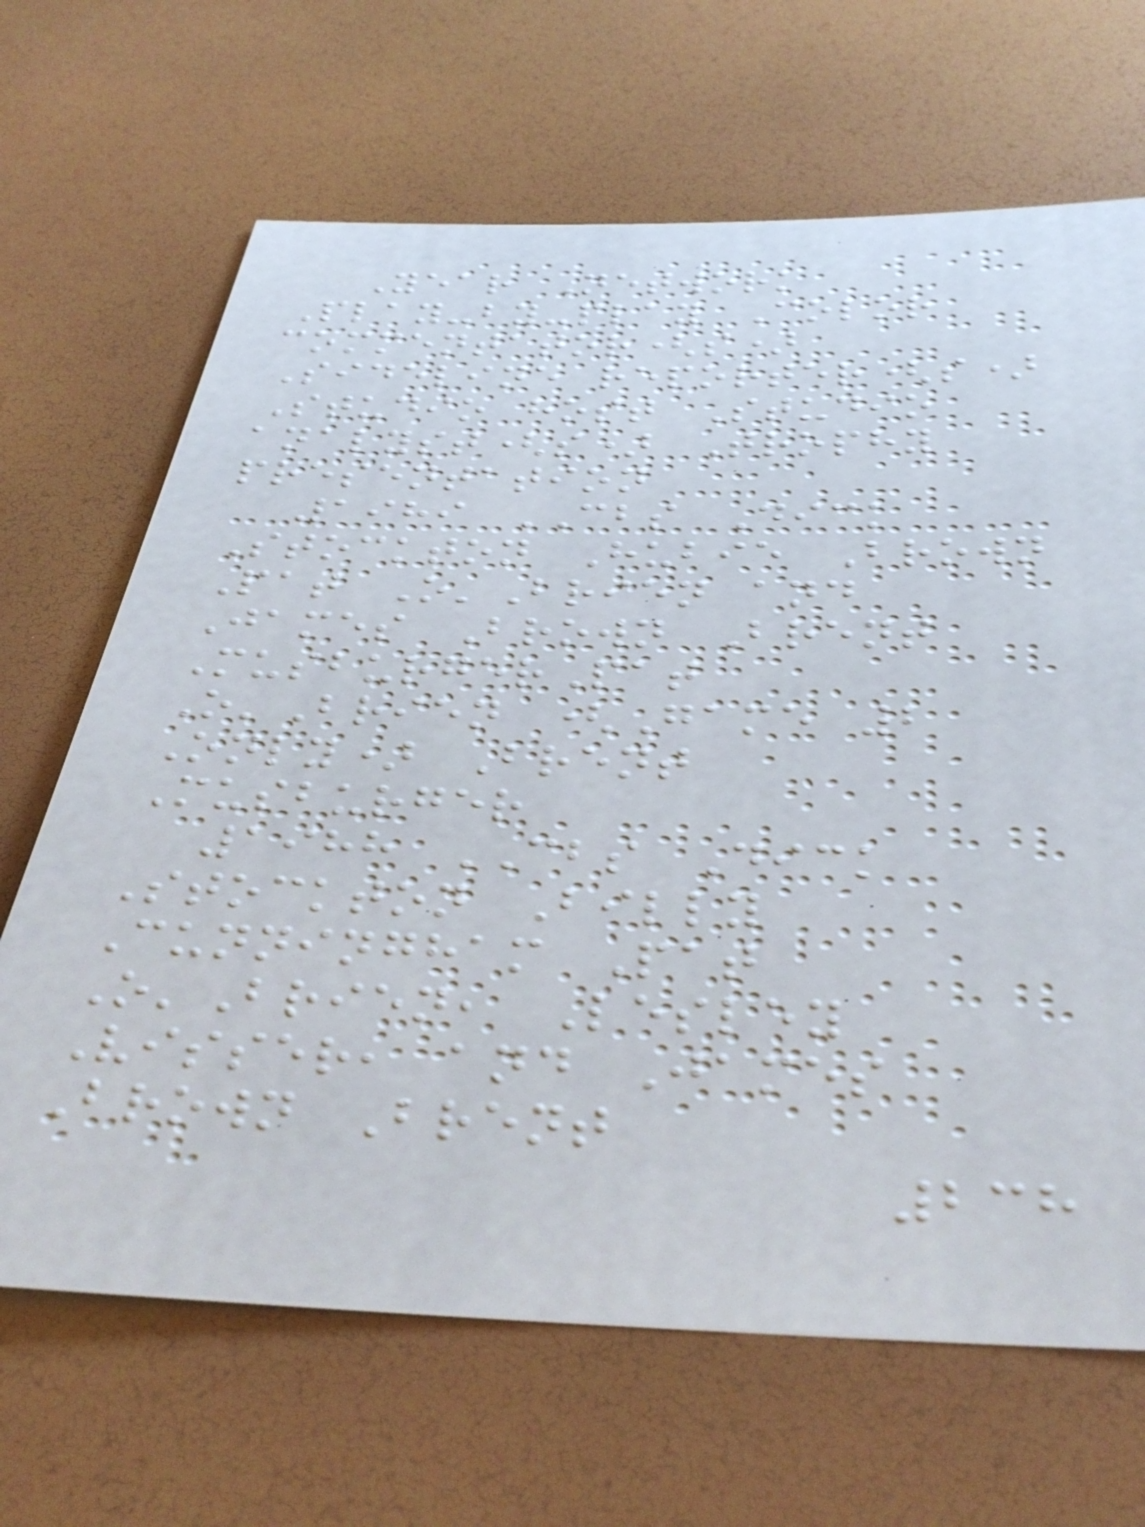Year Network
Play-by-play Color
commentator(s)
Sideline reporter(s)
Studio host Studio
analyst(s) Trophy
presentation
1989 CBS Dick
Stockton Hubie Brown
Pat O'Brien and
James Brown Brent
MusburgerPat
O'Brien (Game 2
Only) Brent
Musburger
1988 CBS Dick
Stockton Billy
Cunningham Pat
O'Brien, Lesley
Visser, and James
Brown Brent
238
